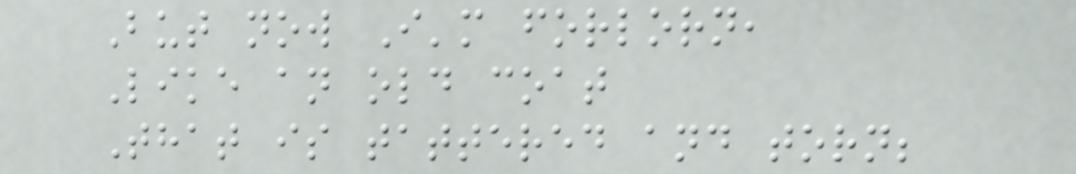But now I'm forlorn,
Like an old coat
That is tattered and torn;
